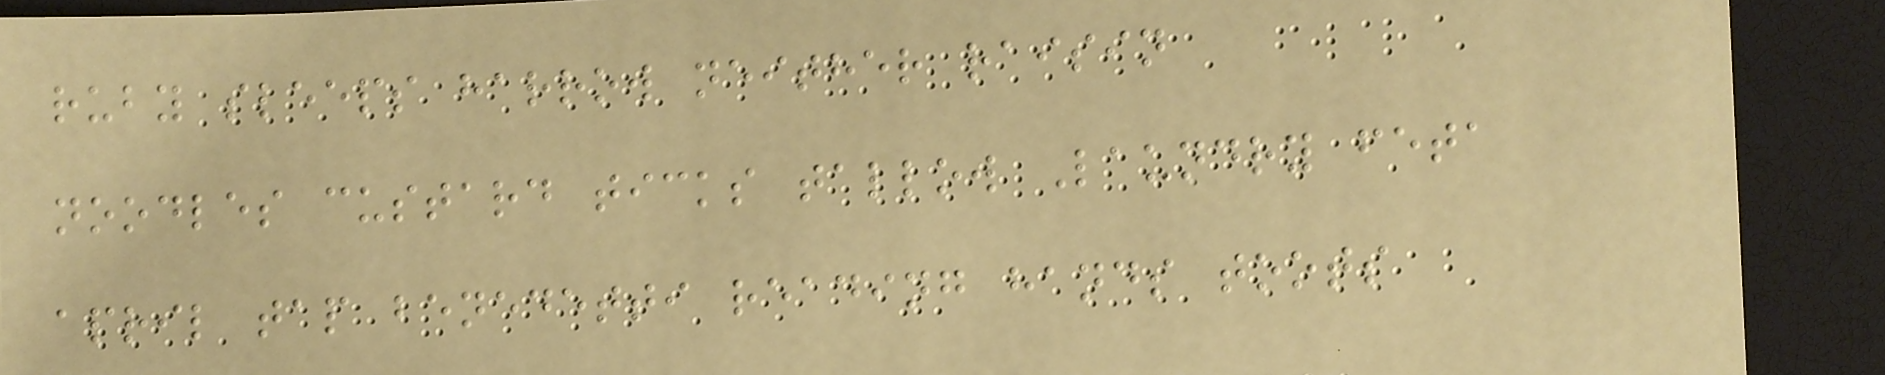ruby sleeps harrow neither raisin
noodles custard ticks tallow Laundry feta
april tap benedetti reading hands toots
